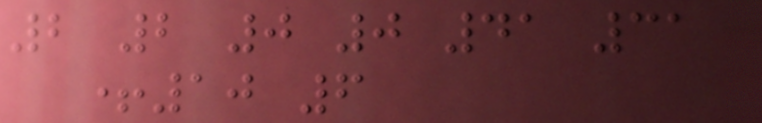2 2 0 0 41 31
+10 6
